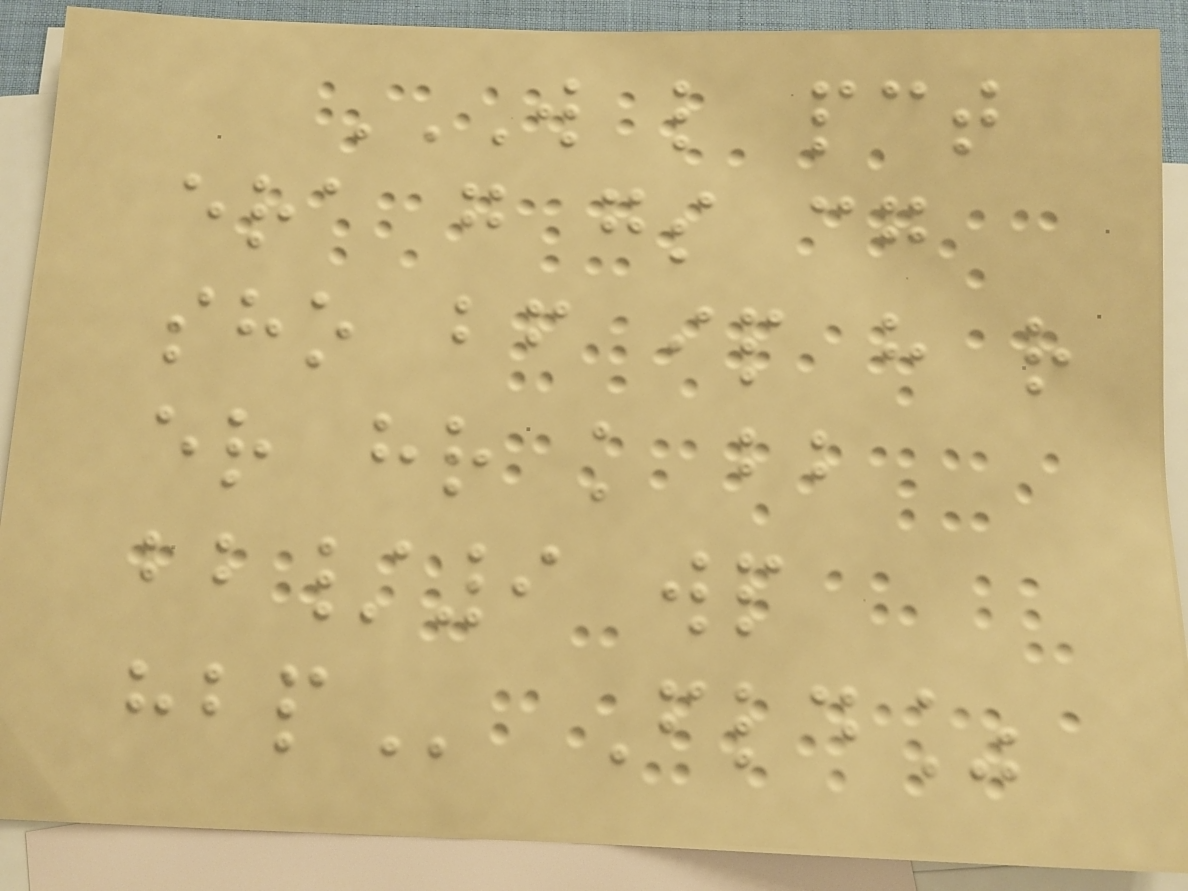W L PCT
ERA G GS CG
SHO BF IP H R
ER HR K BB
BB/9 WP
HBP Fld%
